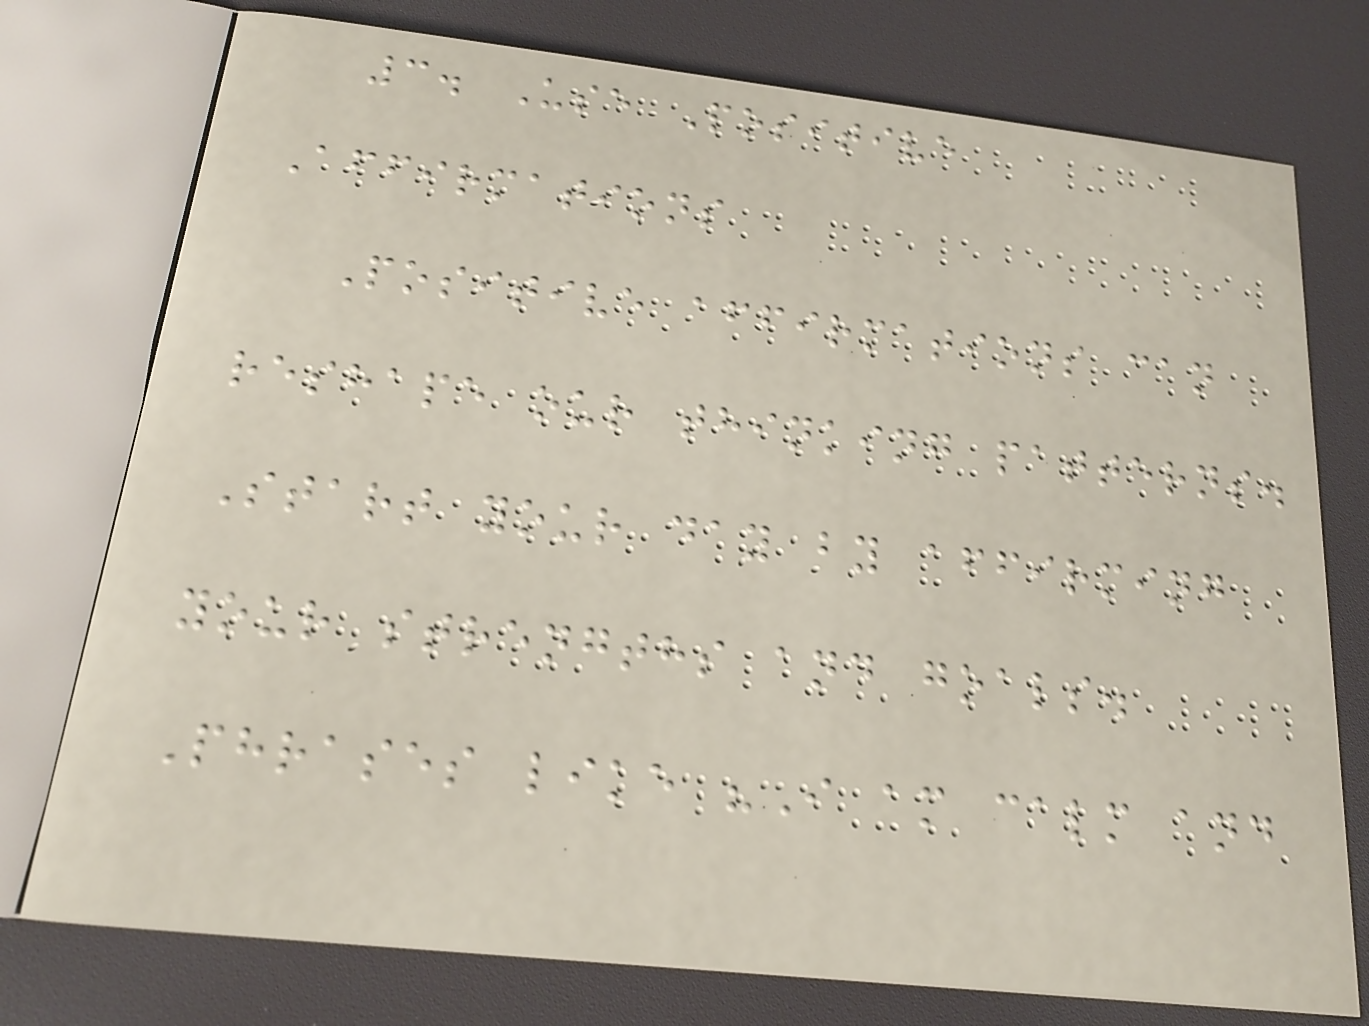3. Use Positive
Affirmations
Positive affirmations can
reshape our thinking patterns.
Start your day by affirming
your strengths and goals.
Phrases like "I am calm and
